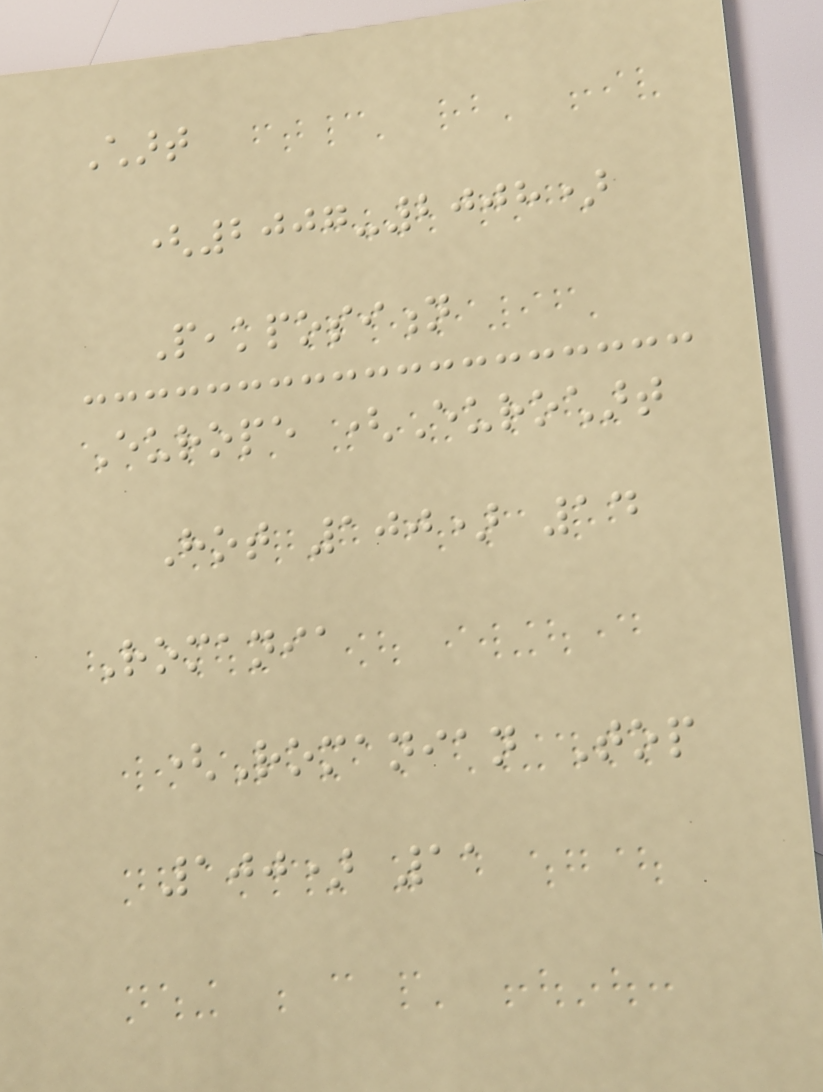Chart
(2007-2008)
Peakposition
Europe (Eurochart
Hot 100) 14
Romania
(Romanian Top
100) 11
